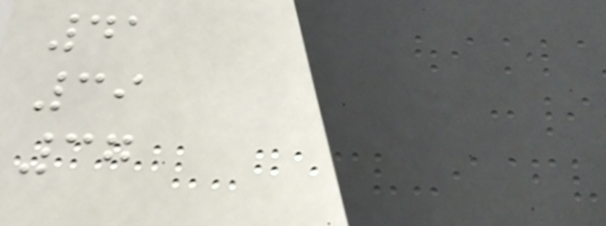41
39
37
